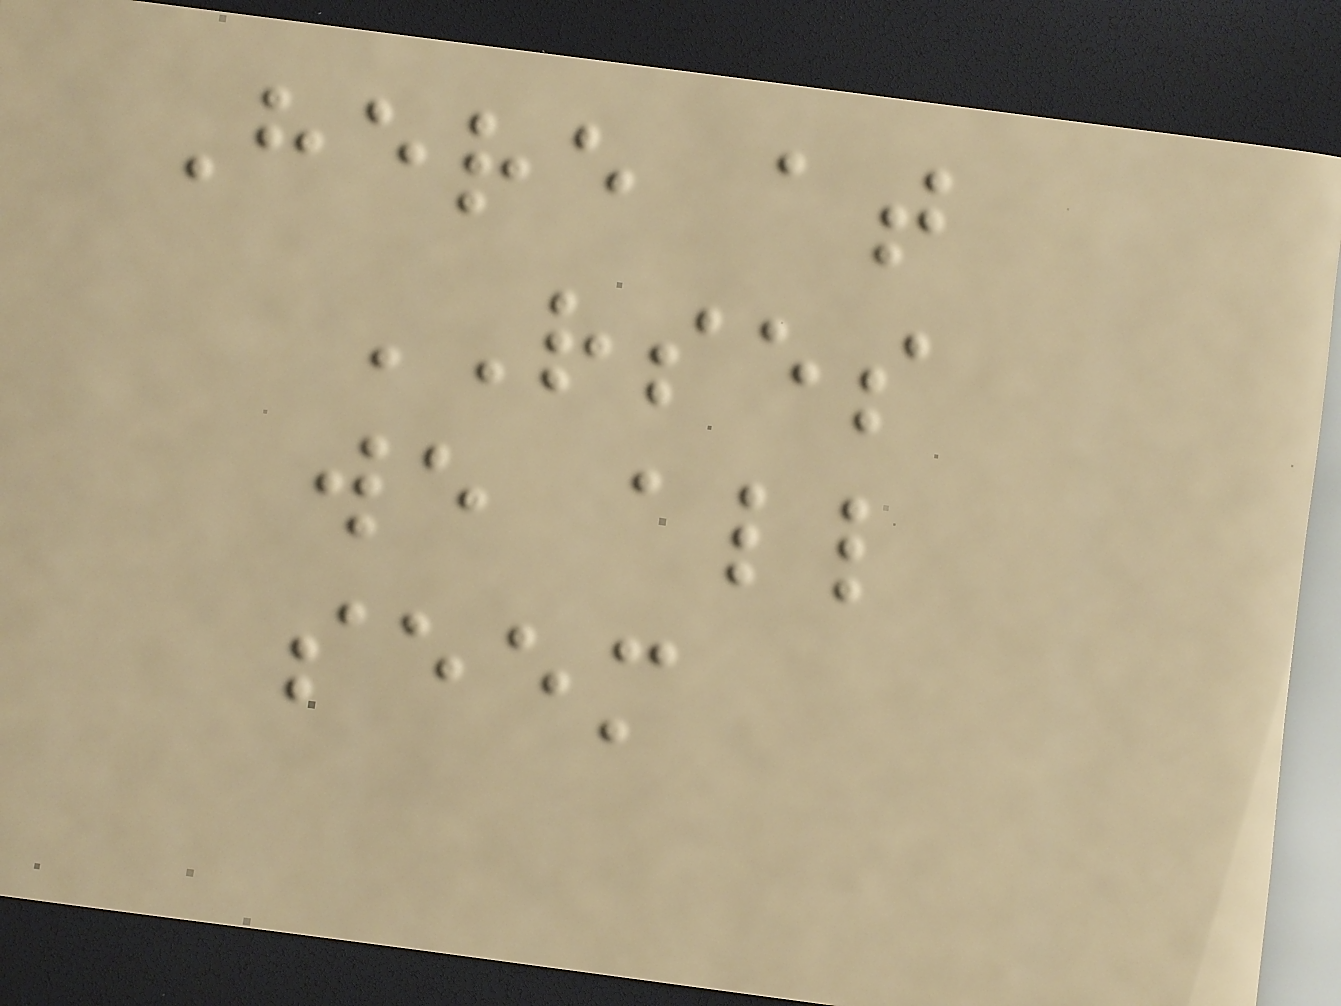Here at
RSES
we all
seem
